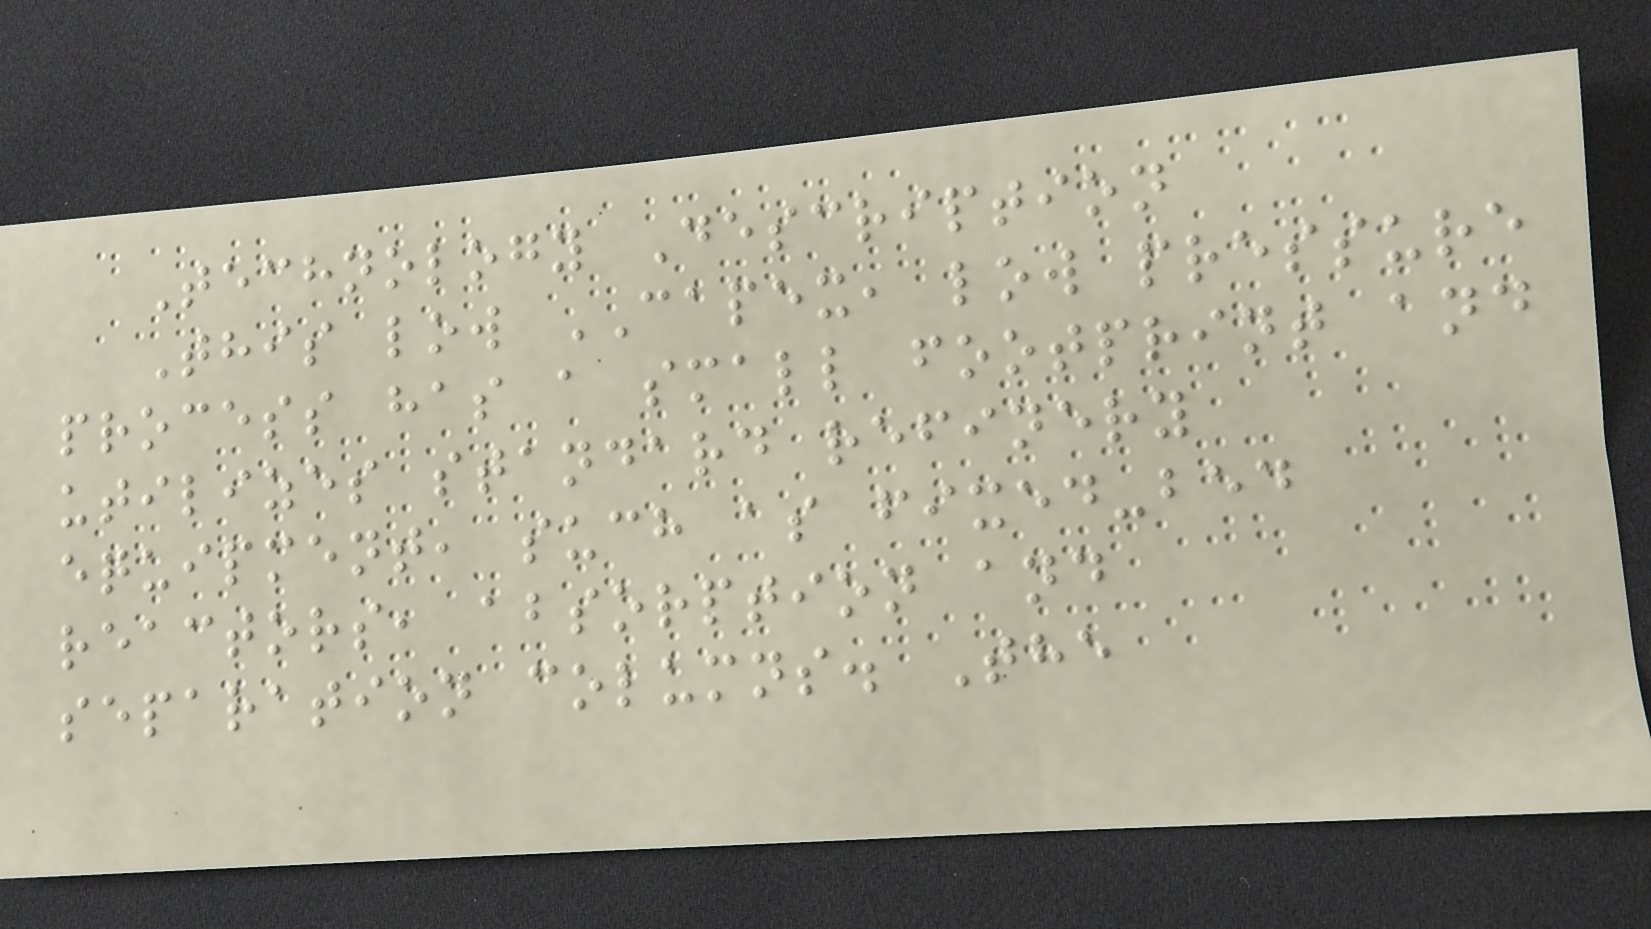Technology Description
This low CAPEX, low pressure
process has a small footprint and
utilizes standard refinery
equipment, such as fixed-bed
reactors, absorption and
separation columns. The
